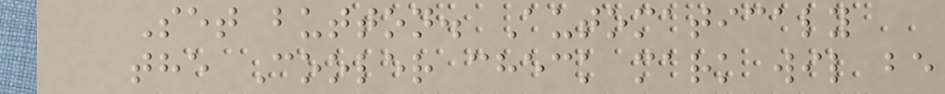Set button. Automaticaly
the Cooler check mark wil be
